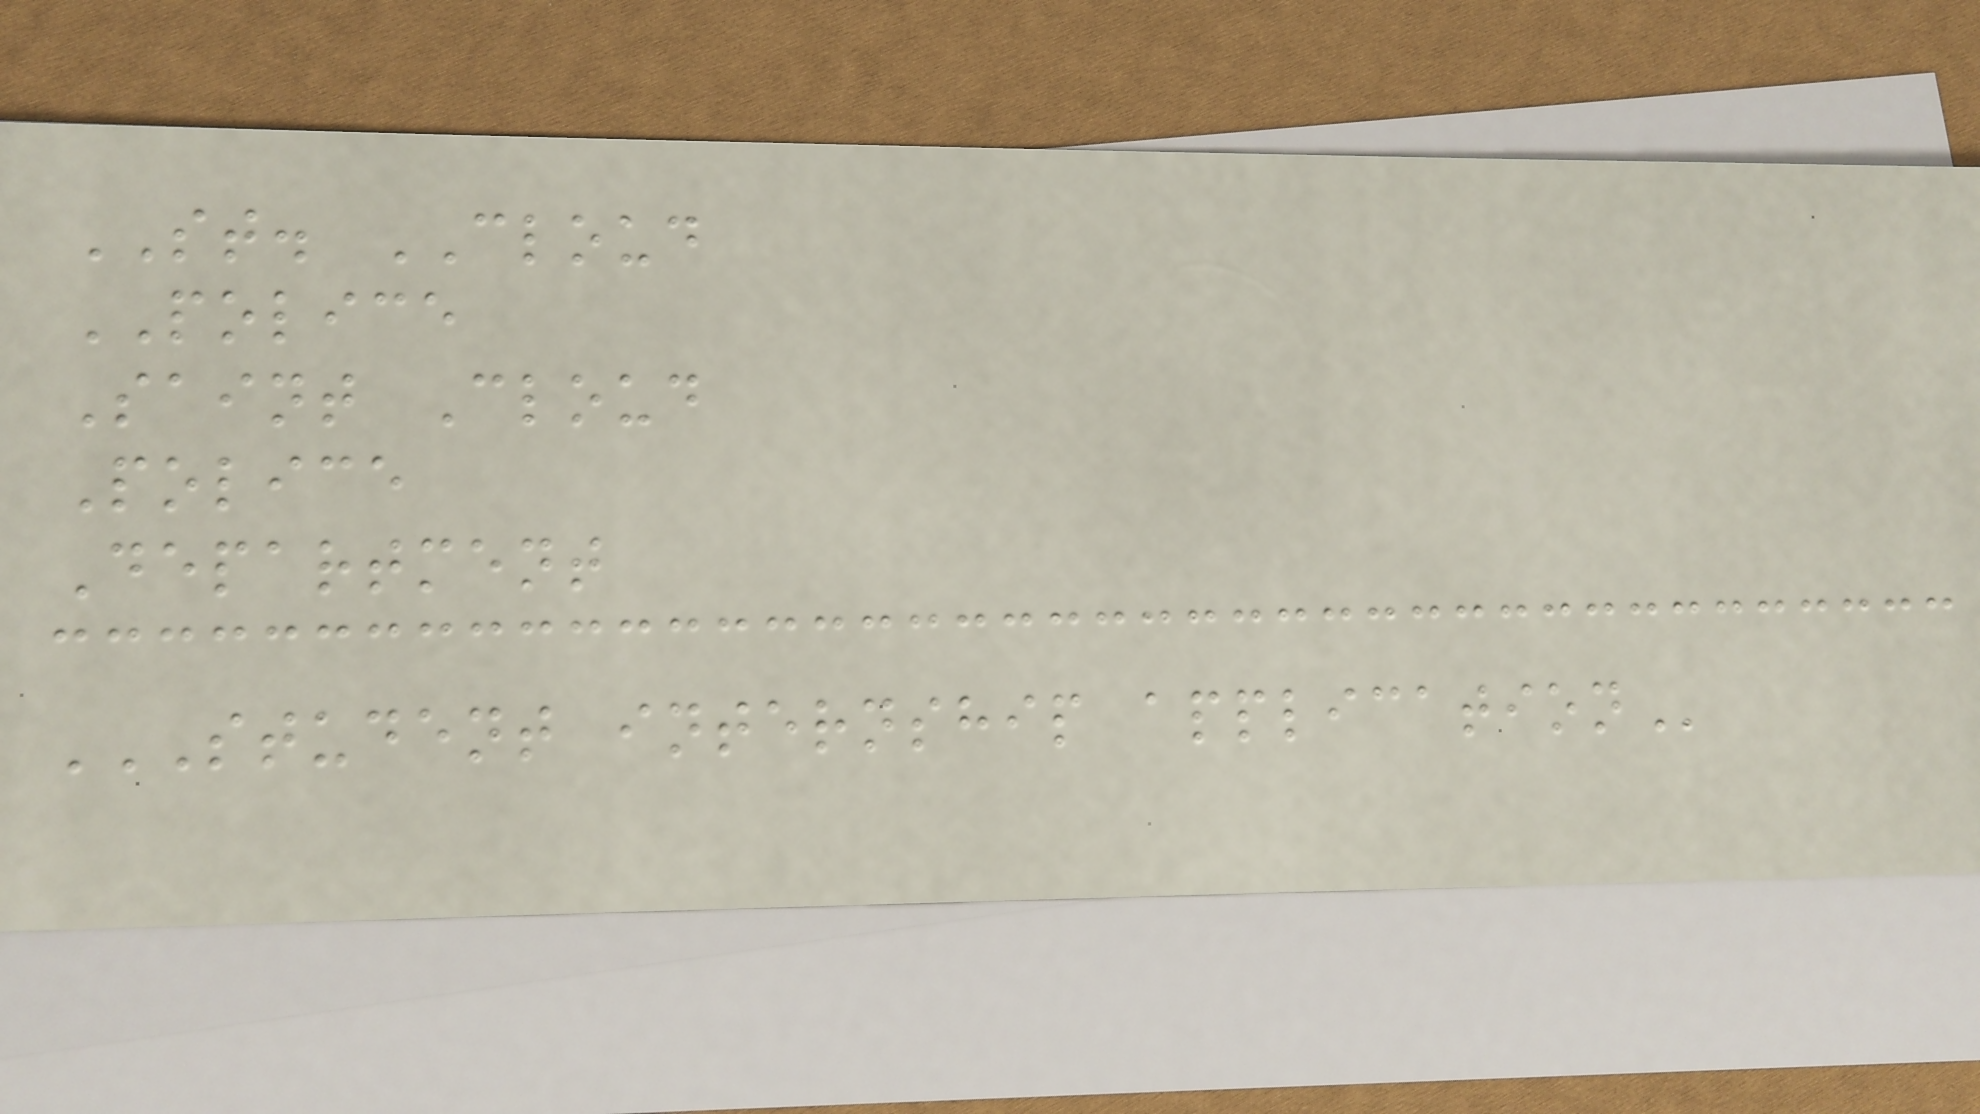ST. CLOUD
POLICE
Saint Cloud
Police
Department
STUDENT INTERNSHIP APPLICATION
